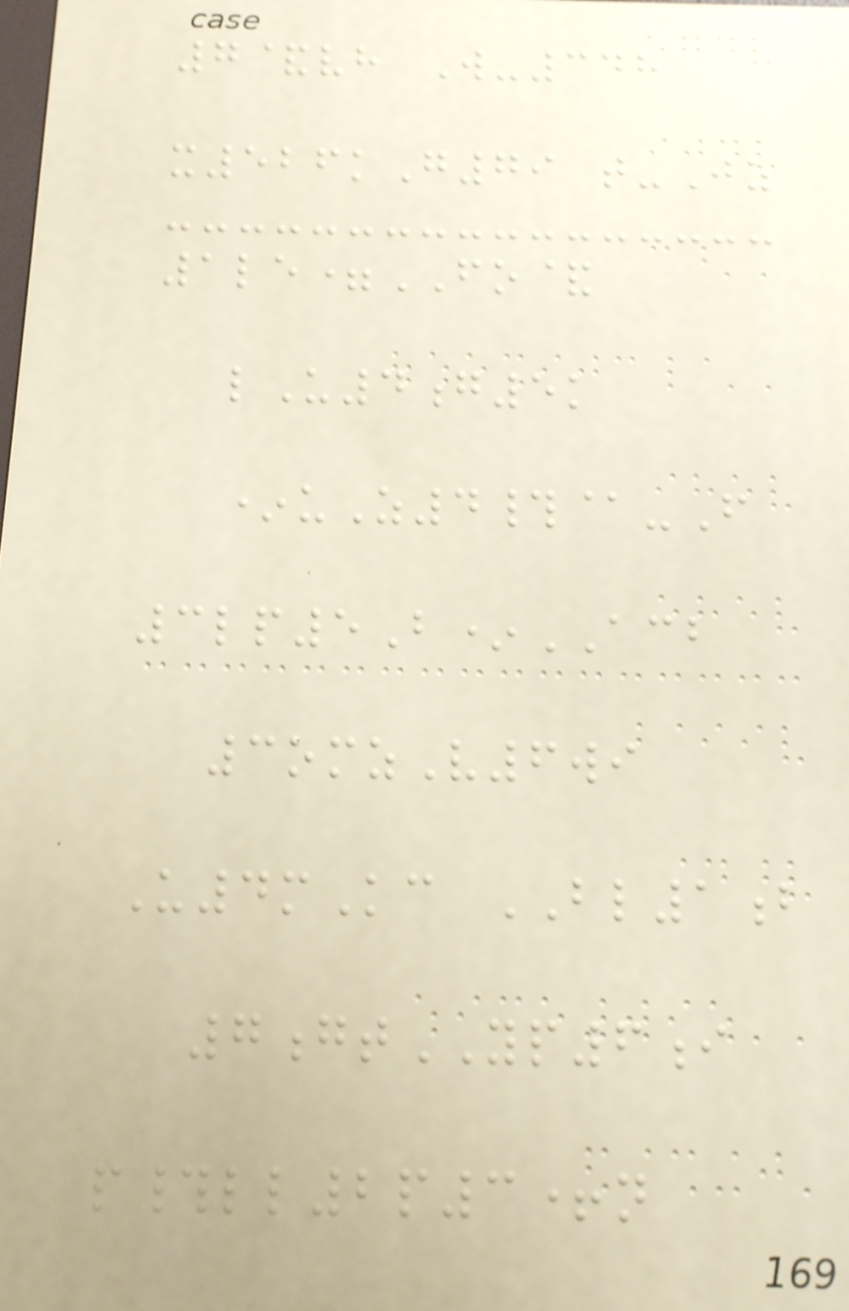7&vh W-348
x526kG79 t-Jz
1le=FO&
lU4g5k
*uZ4#@-F
3lp5B*ACB
3omzV6wi
U4mKc BL1b
7gtYP6i
p#ll2p3+n
